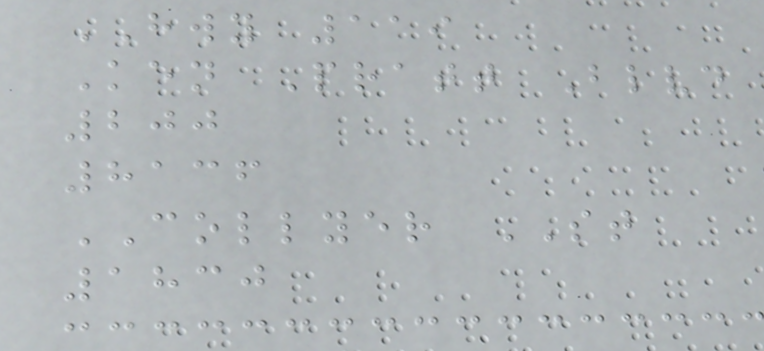HWY 119
Ken Pratt Blvd
200
8136
COLLYER ST
1830
